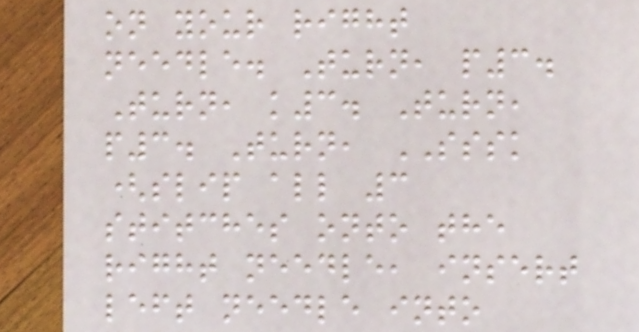on your right
needle. Turn, p3.
Turn, k3. Turn,
p3. Turn, SSSK
(slip all 3
stitches onto the
right needle, insert
left needle into
